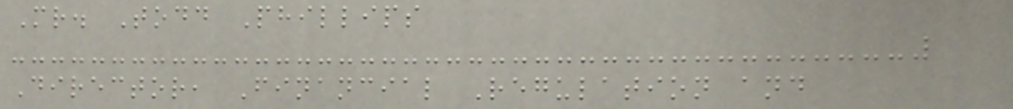Mr. Todd Phillips
Director, Financial Regulation and
